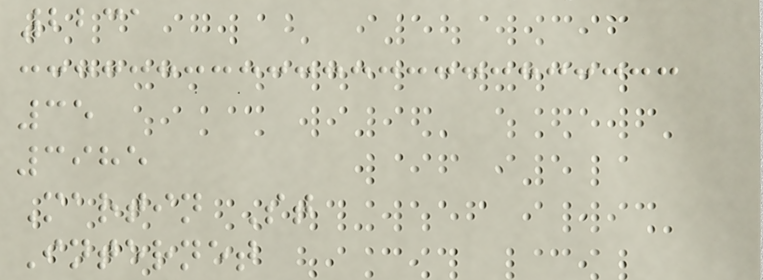2231
35
3985
Martin St
Internet
